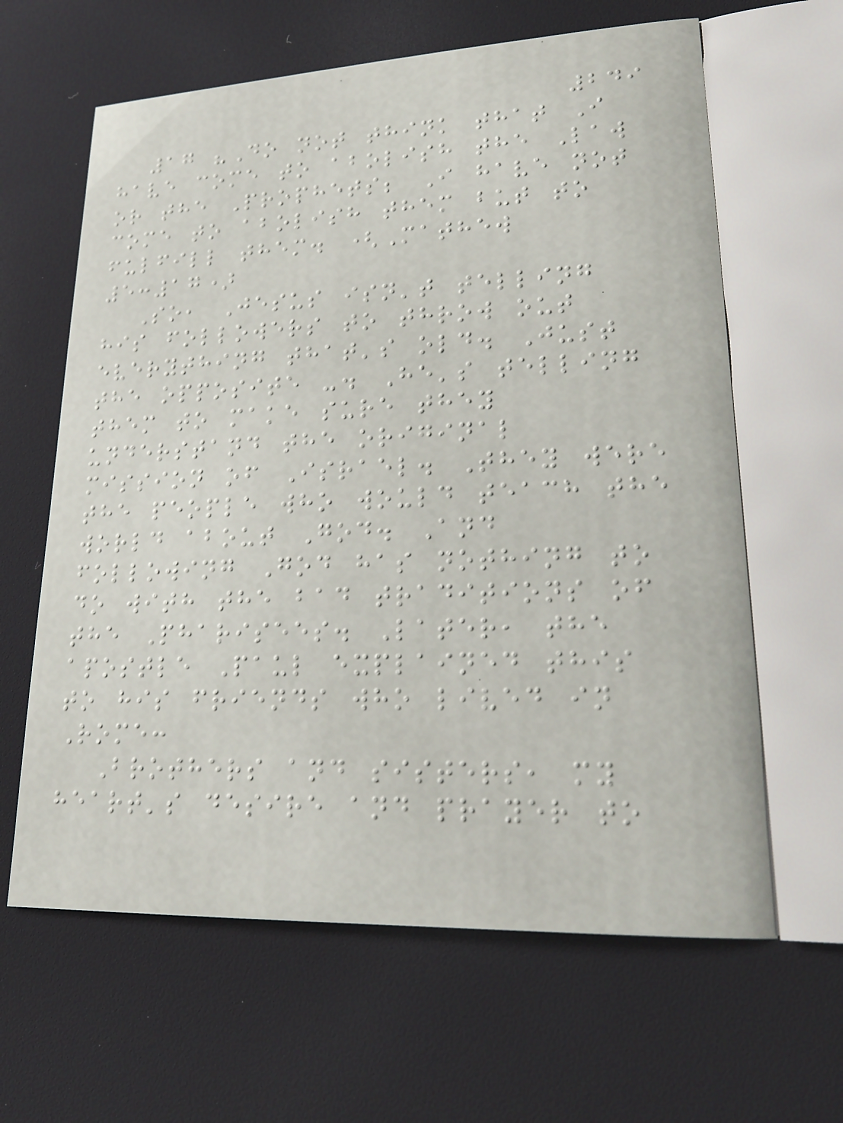249
17 "Do not think that I
have come to abolish the Law
or the Prophets; I have not
come to abolish them but to
fulfill them. (Mathew
5:17)
So, Jesus isn't telling
his followers to throw out
everything that's old. Just
the opposite -. He's telling
them to make sure they
understand the original
mission of Israel. They were
the people who would teach the
world about God. And
following God has nothing to
do with the bad traditions of
the Pharisees. Later, the
apostle Paul explained this
to his friends who lived in
Rome:
Brothers and sisters, my
heart's desire and prayer to
